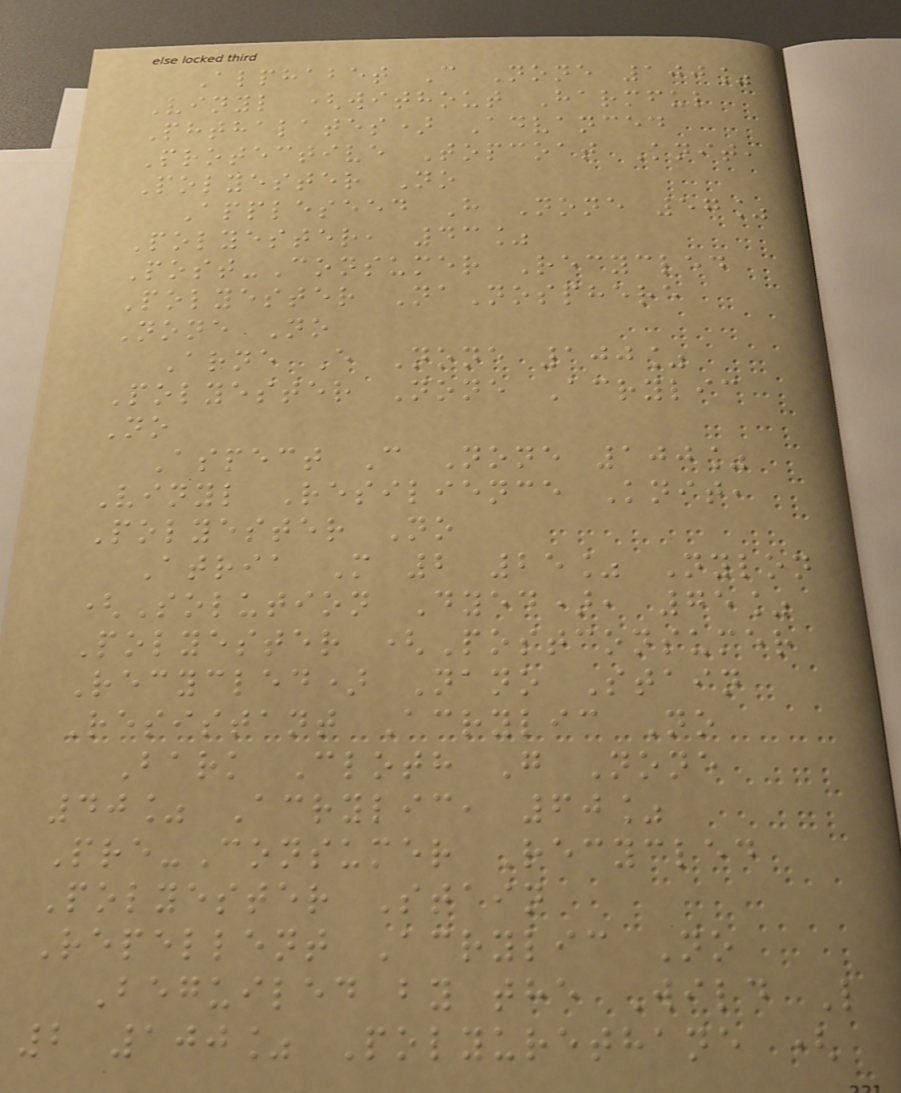Alphabet C None 100%
Vinyl (without Harmful
Phthalates) Advanced
Protective Topcoat Knit,
Polyester No
Appleseed H None 57%
Polyester, 43%
Post-Consumer Recycled
Polyester NaNosphere
None No
Arne E None 100%
Polyester None Acrylic
No
Aspect C None 100%
Vinyl Resilience Knit,
Polyester No
Atria M 2 25% Nylon
(Solution Dyed), 75%
Polyester (Postconsumer
Recycled) Nano Stain
Resistant Acrylic No
Bark Cloth G None
40% Acrylic, 60%
Pre-Consumer Recycled
Polyester Stain
Repellent Acrylic No
Beguiled by the Wild L
2 100% Polyurethane (
